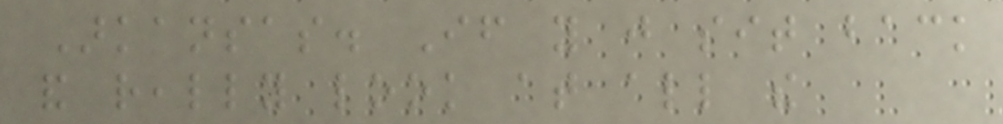Arkansas. If you just sit back
and really look at all the
